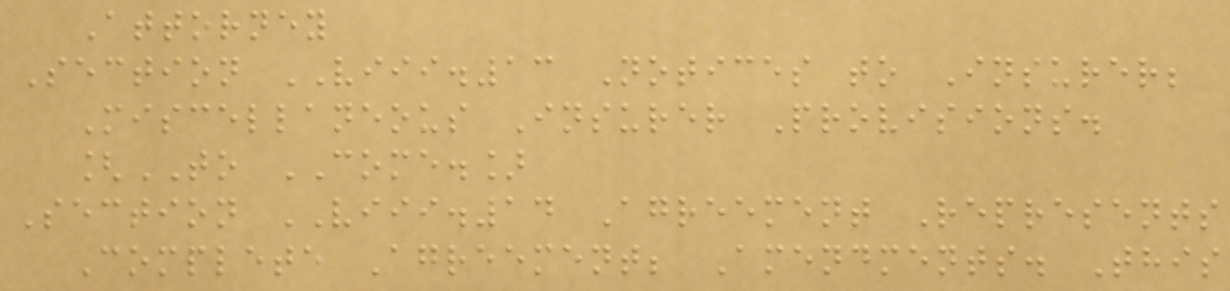Attorney
Section VIII.13 Notices to Insurer;
Miscellaneous Insurer Provisions.
[TO COME.]
Section VIII.14 Agreement Represents
Complete Agreement; Amendments. This
